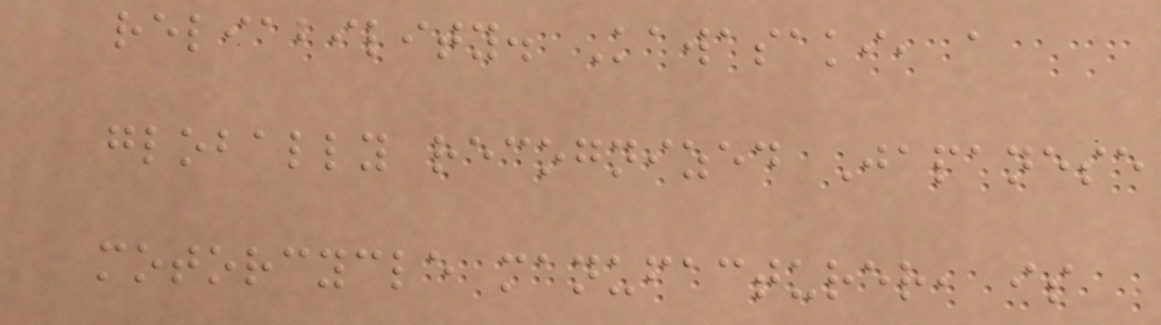reliability. Kawasaki, a
globally recognized Japanese
motorcycle manufacturer, is
